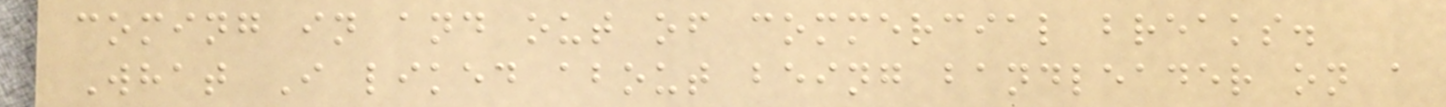coming in and out of commercial breaks.
What I liked about being bandleader on a
